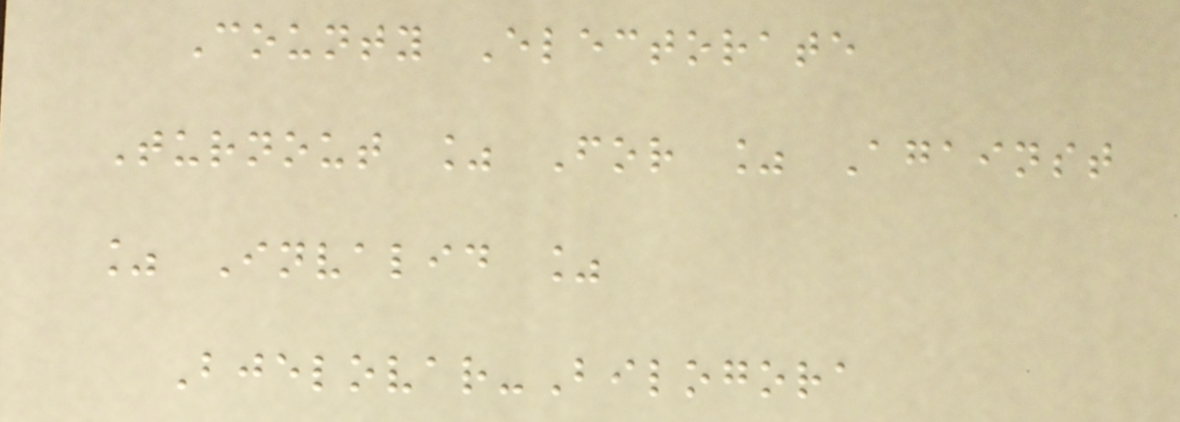County Electorate
Turnout % For % Against
% Invalid %
Bjelovar-Bilogora
